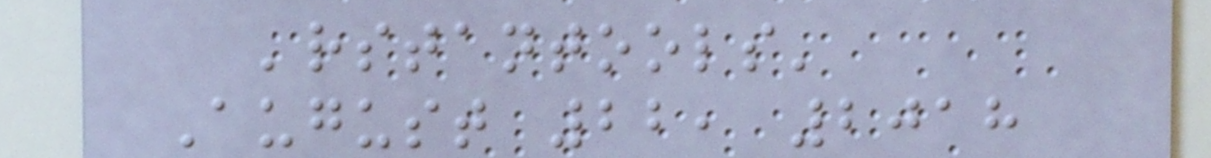'rstantools'
August 22, 2018
